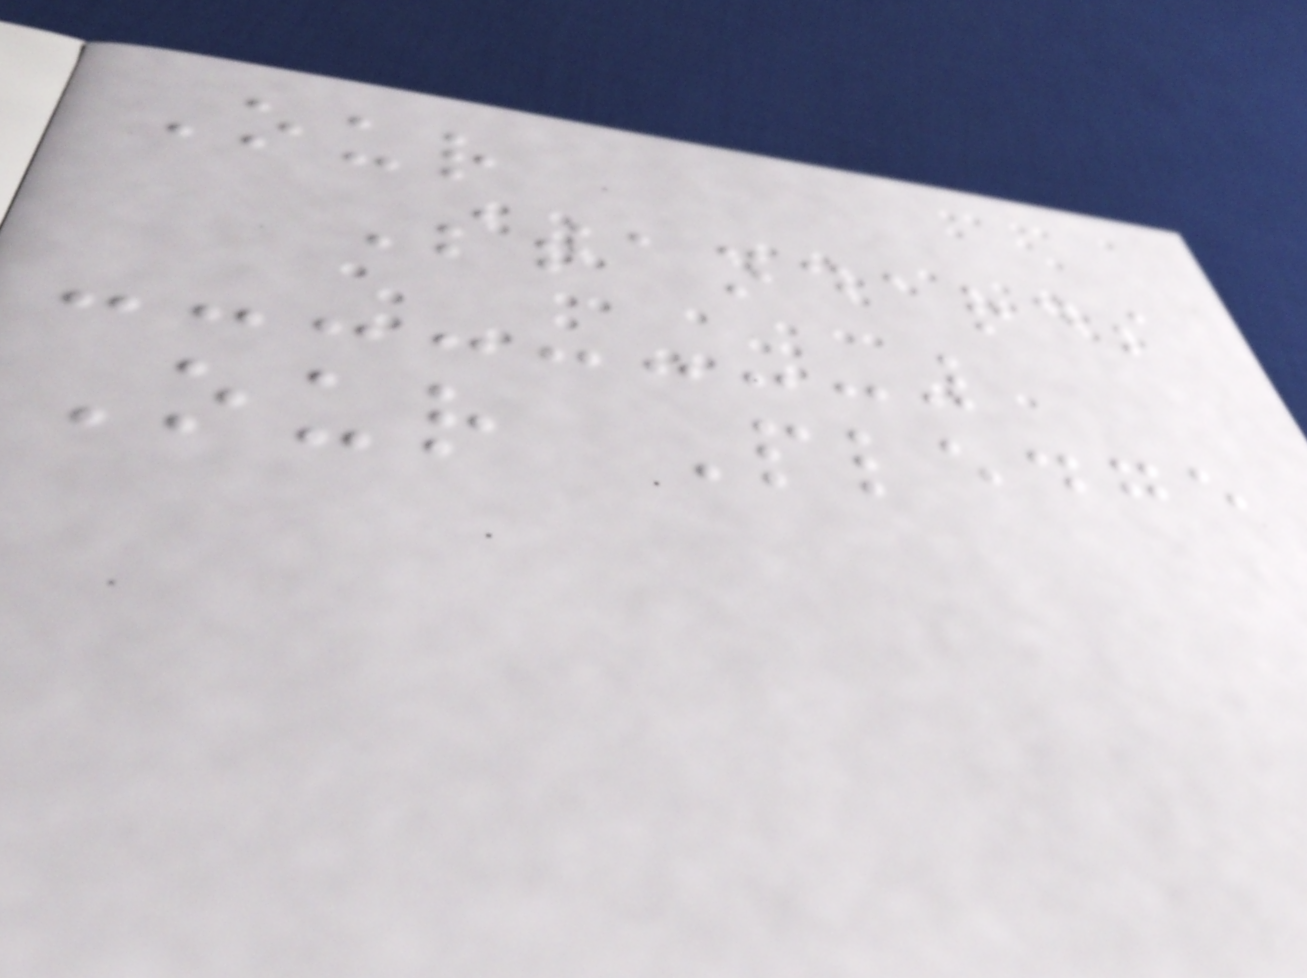Our
Standards
Our Pledge
